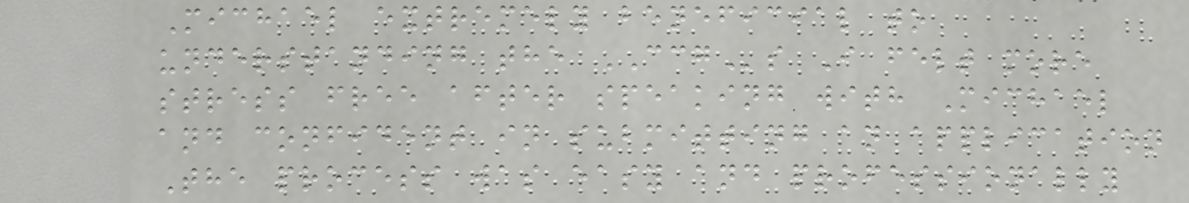Michael extremely beneficial to
understanding the CCGs I felt more
stress free after speaking with Michael
and confident in submitting an application
The process was easy and professionally
